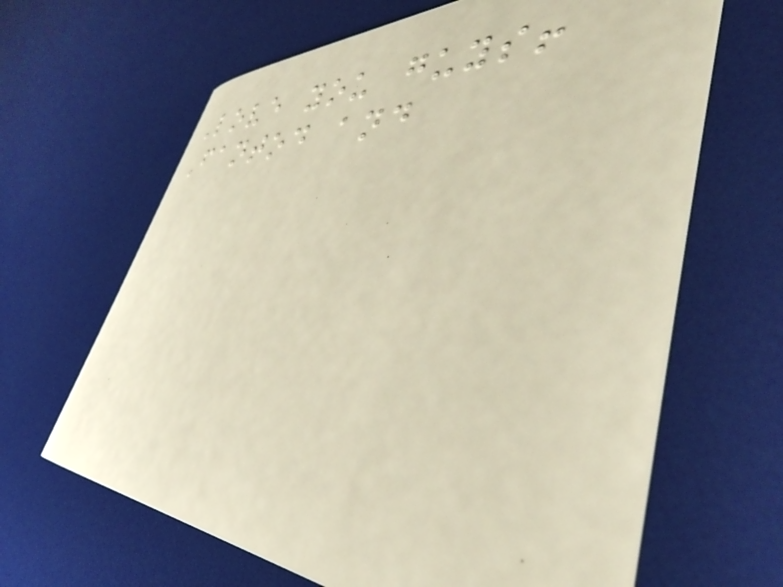Love you guys!
Fantod and
